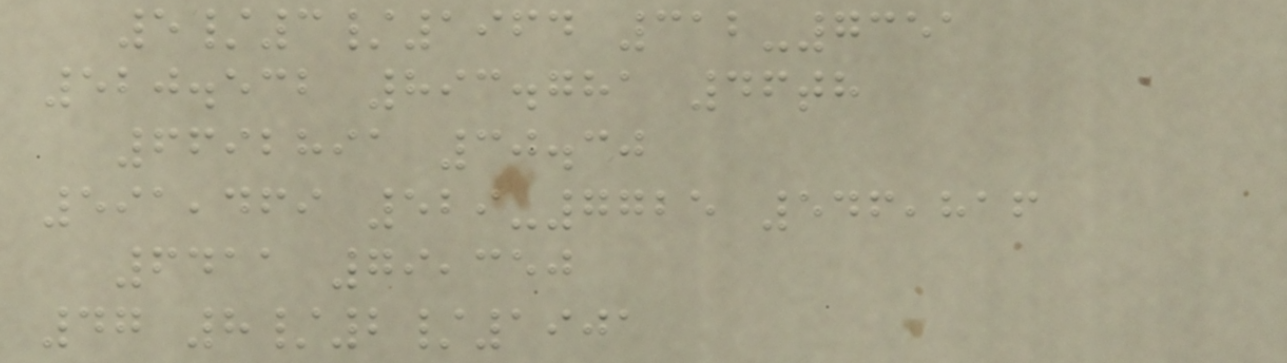5/3/1964 312-7351
520.532 893.781 46th
6692891 30.30
591,469 529-7725 546,816
6411 79,350
47 8/2/1901
